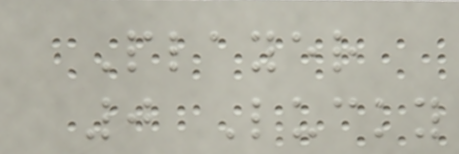Player
0 Lucky
